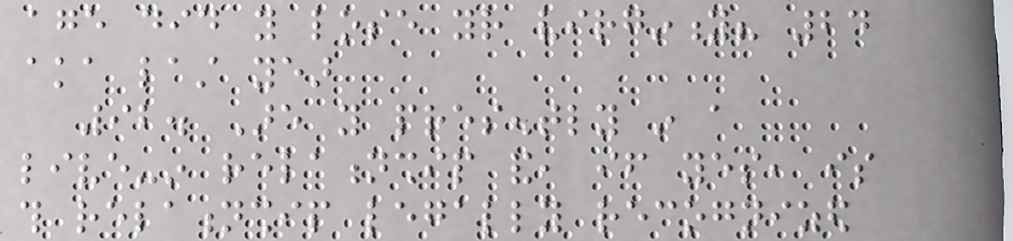age did you lose your virginity? 24
aka last year
92. Are you presently in a
live-in relationship and, if yes, is
this relationship legally recognized
